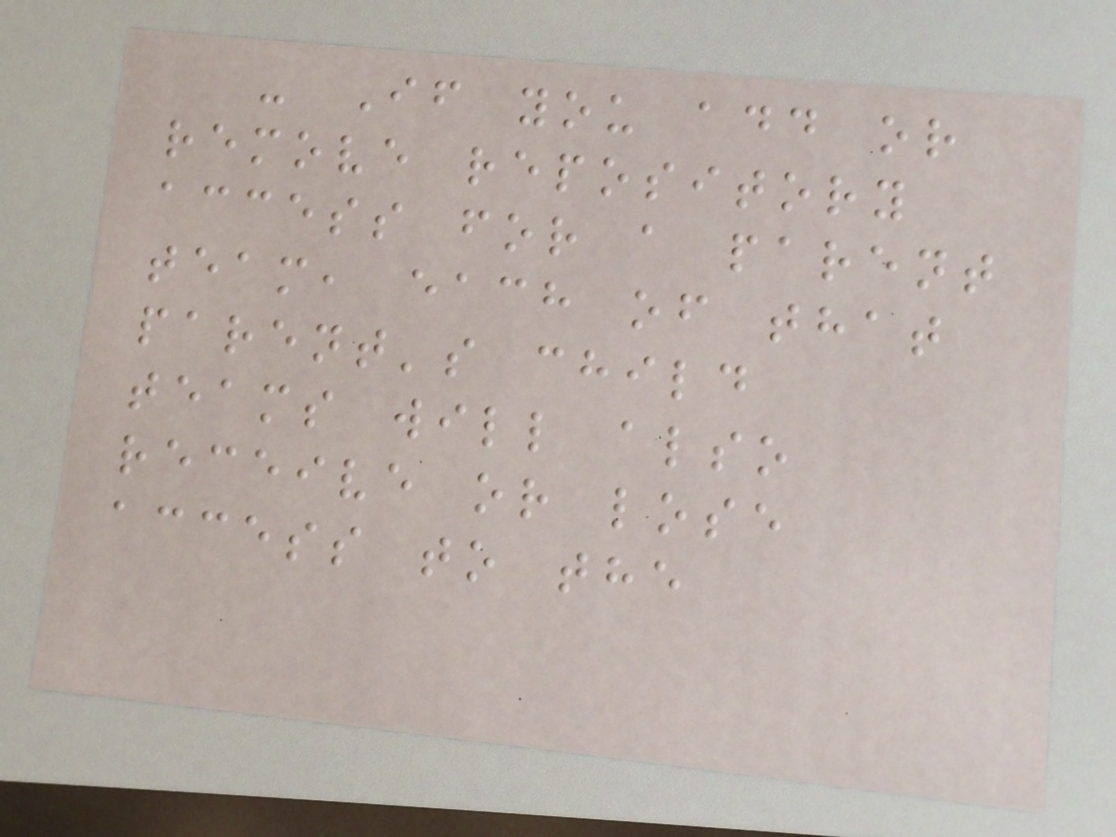- If you add or
remove repository
access for a parent
team, each of that
parent's child
teams will also
receive or lose
access to the
